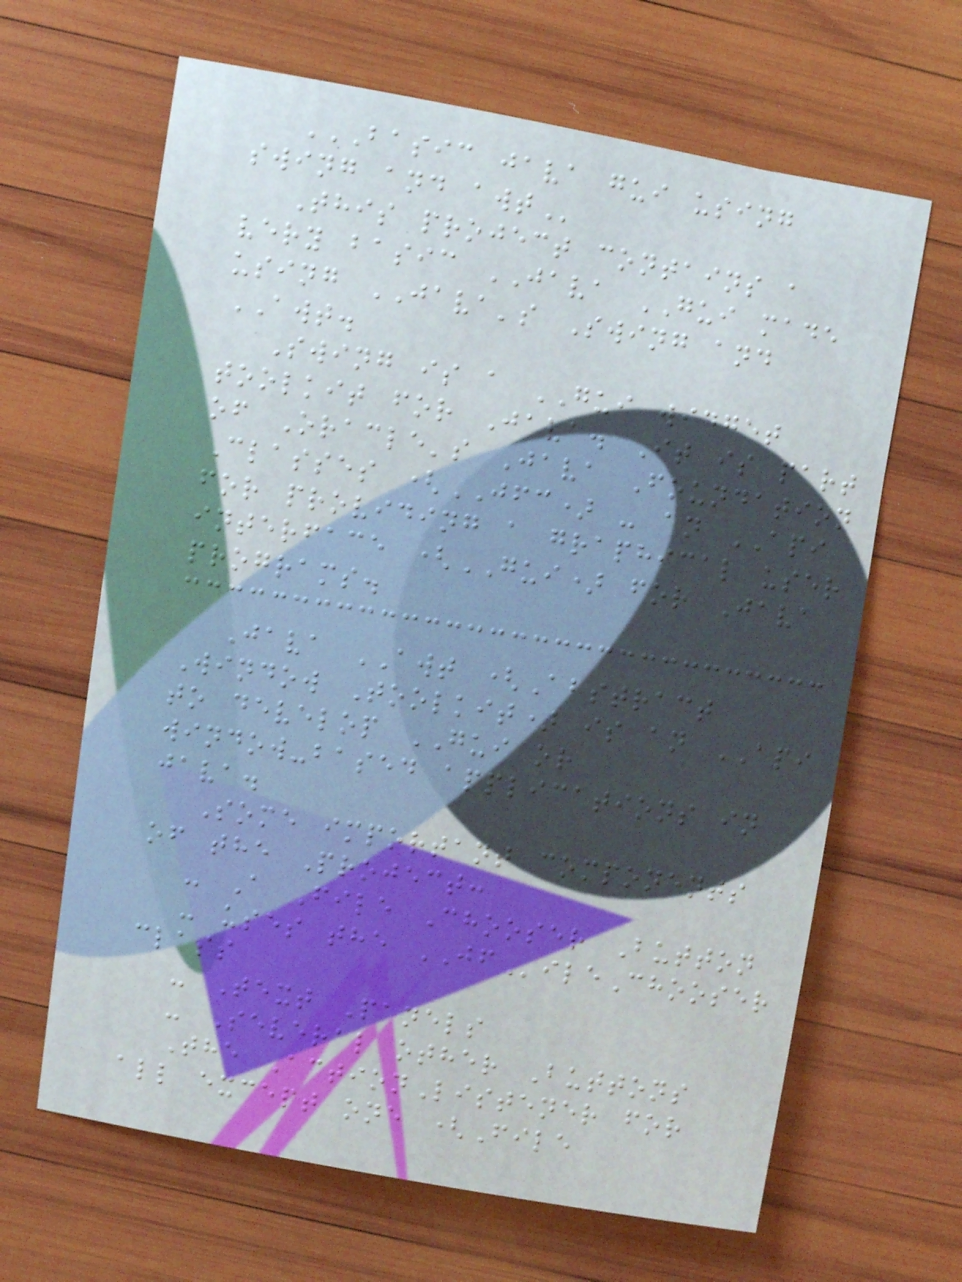BASIC JAVA GUI USING
SWING AND AWT
This project contains a
very basic JAVA GUI made
using JAVA's Swing and
AWT.
Swing is a GUI widget
toolkit for Java. It is part
of Oracle's Java Foundation
Classes (JFC) - an API
for providing a graphical user
interface (GUI) for Java
programs.
Java AWT (Abstract
Window Toolkit) is an API
to develop GUI or
window-based applications in
java.
Some important components
of the Project:
- A File Chooser Button
- uses the JFileChooser
class
- Text Panels
- Several other Buttons
The ActionListener for
all except one (File
